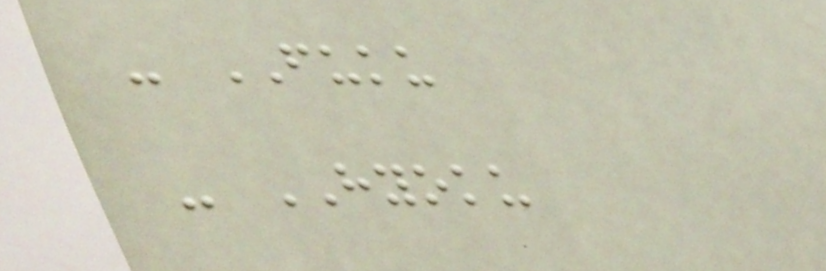- FUKU
- HYOKU
